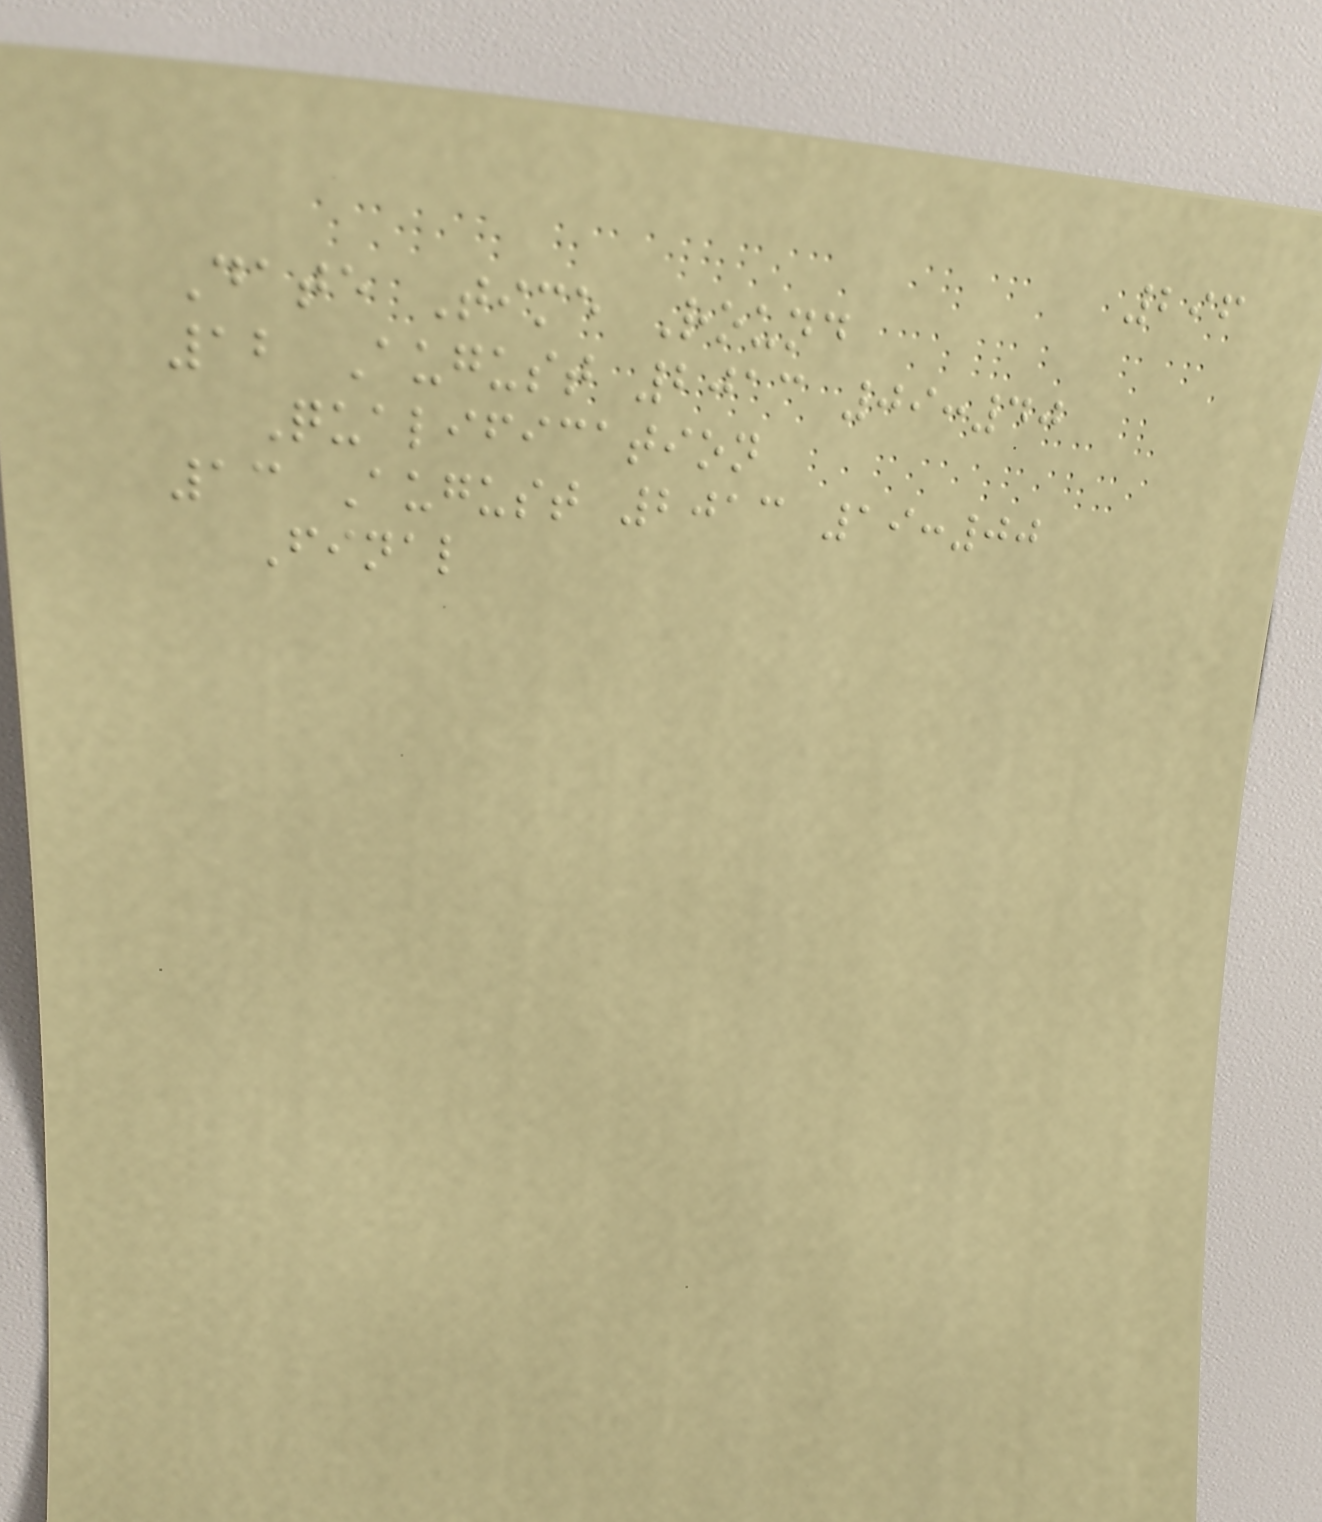296
Date Time Round
12 August 2013 09:40
Qualification
13 August 2013 19:00
Final
